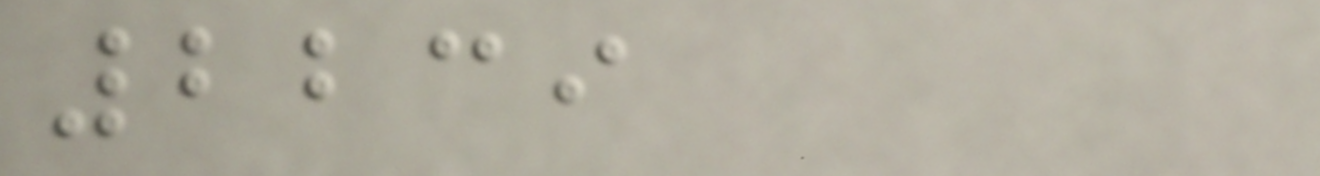2239
